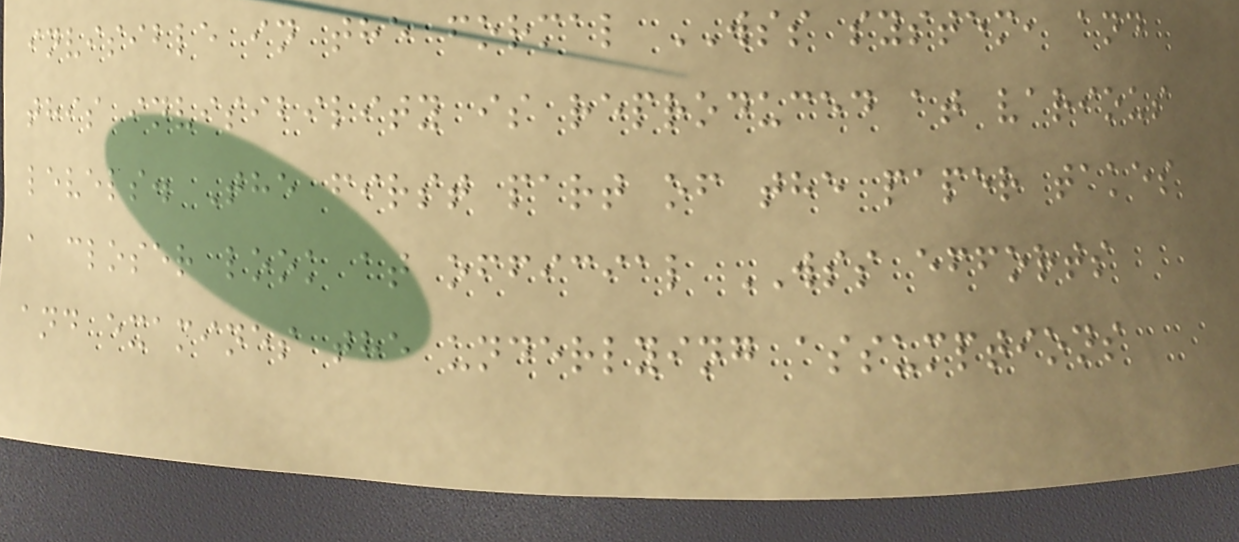invisible in the formal WSS system, and
this invisibility is reproduced at various
levels. The first part of the paper takes
a closer look at official WSS efforts
and examines the underlying assumptions
